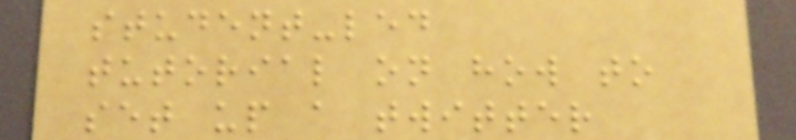student-led
tutorial on how to
set up a twitter
